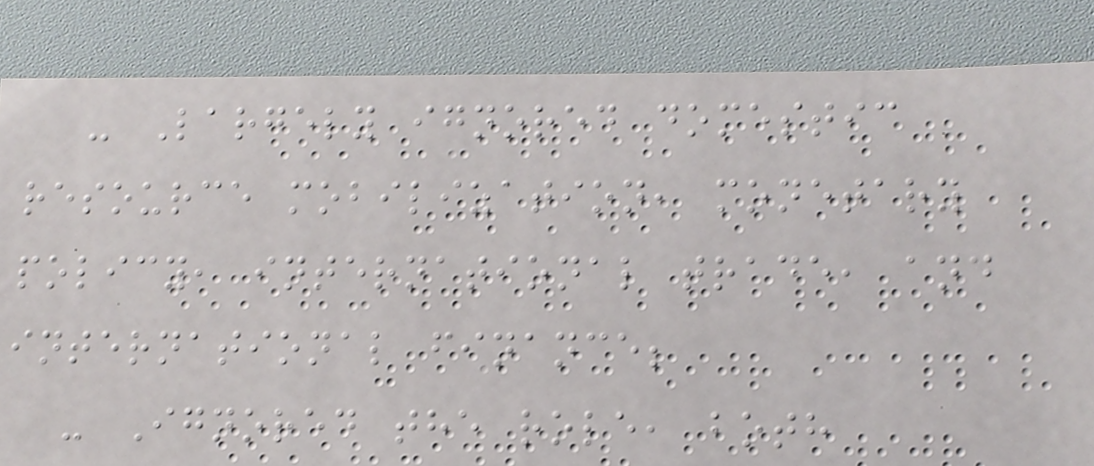- Largely ignored domestic
resource mobilization, monetary
policy, international trade, and
international finance;
- Ignored the role, both
